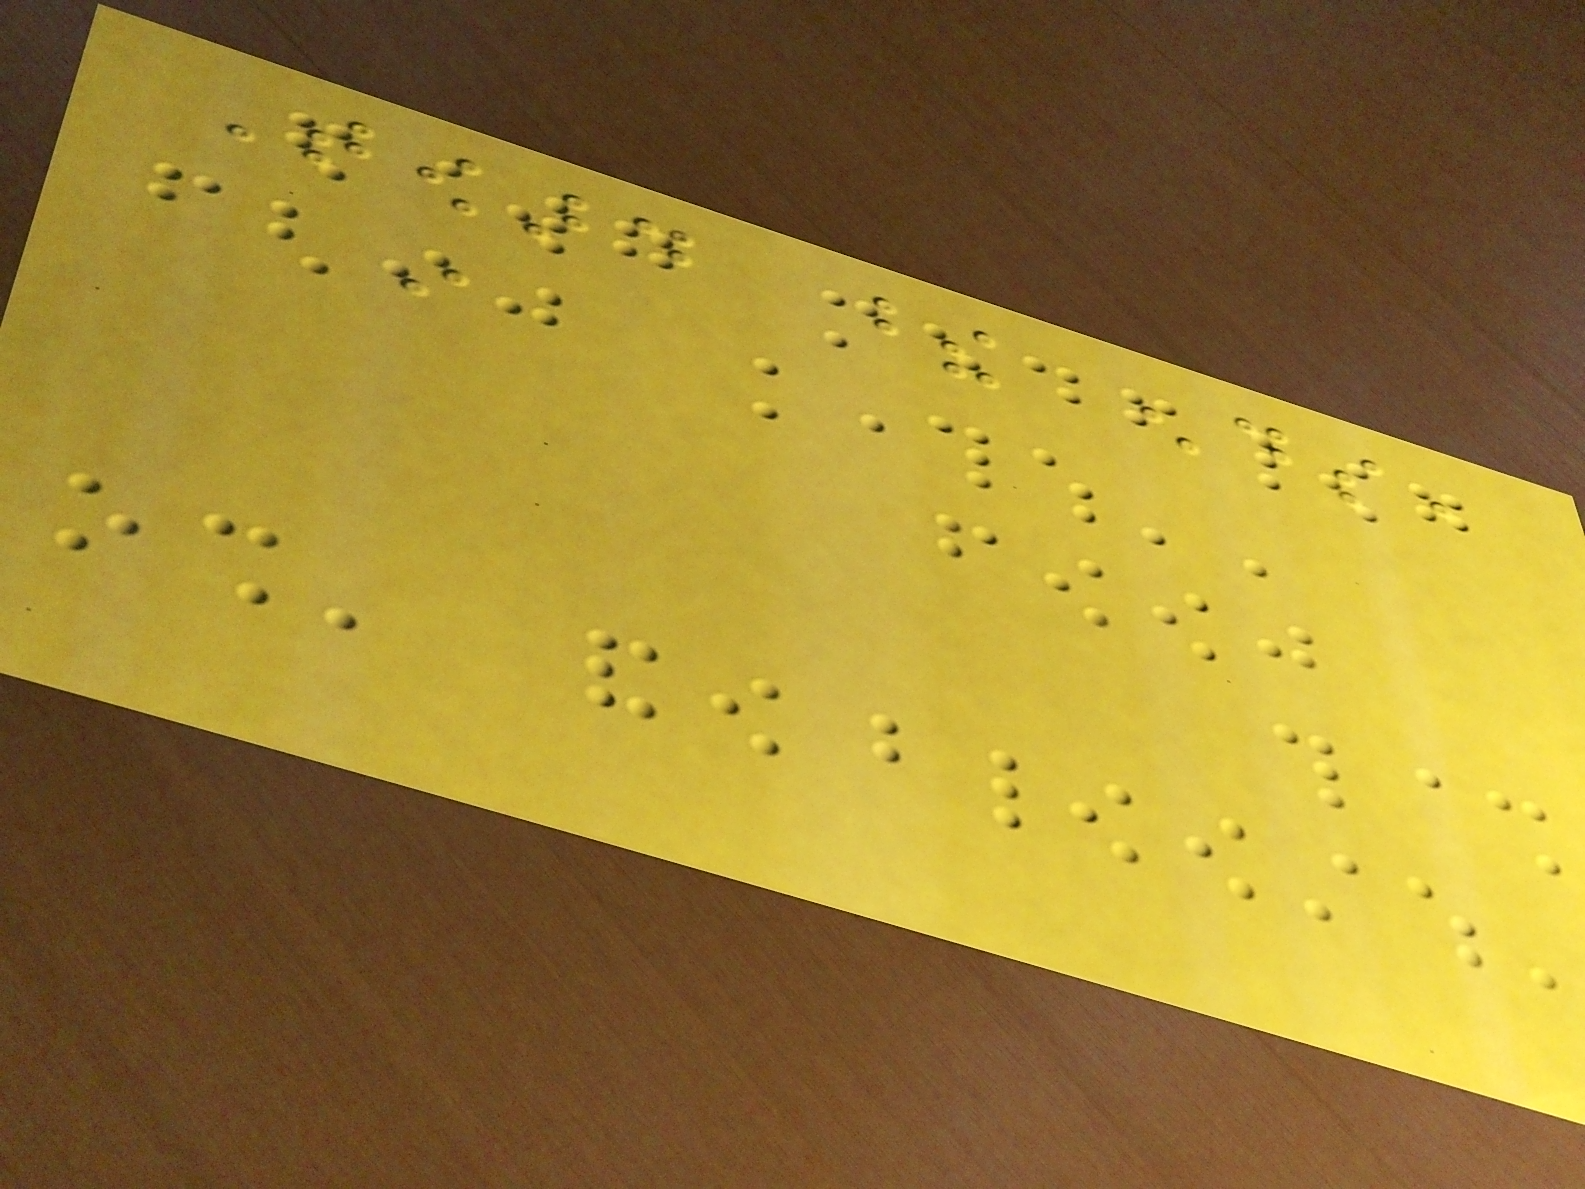Toward these ends,
in
